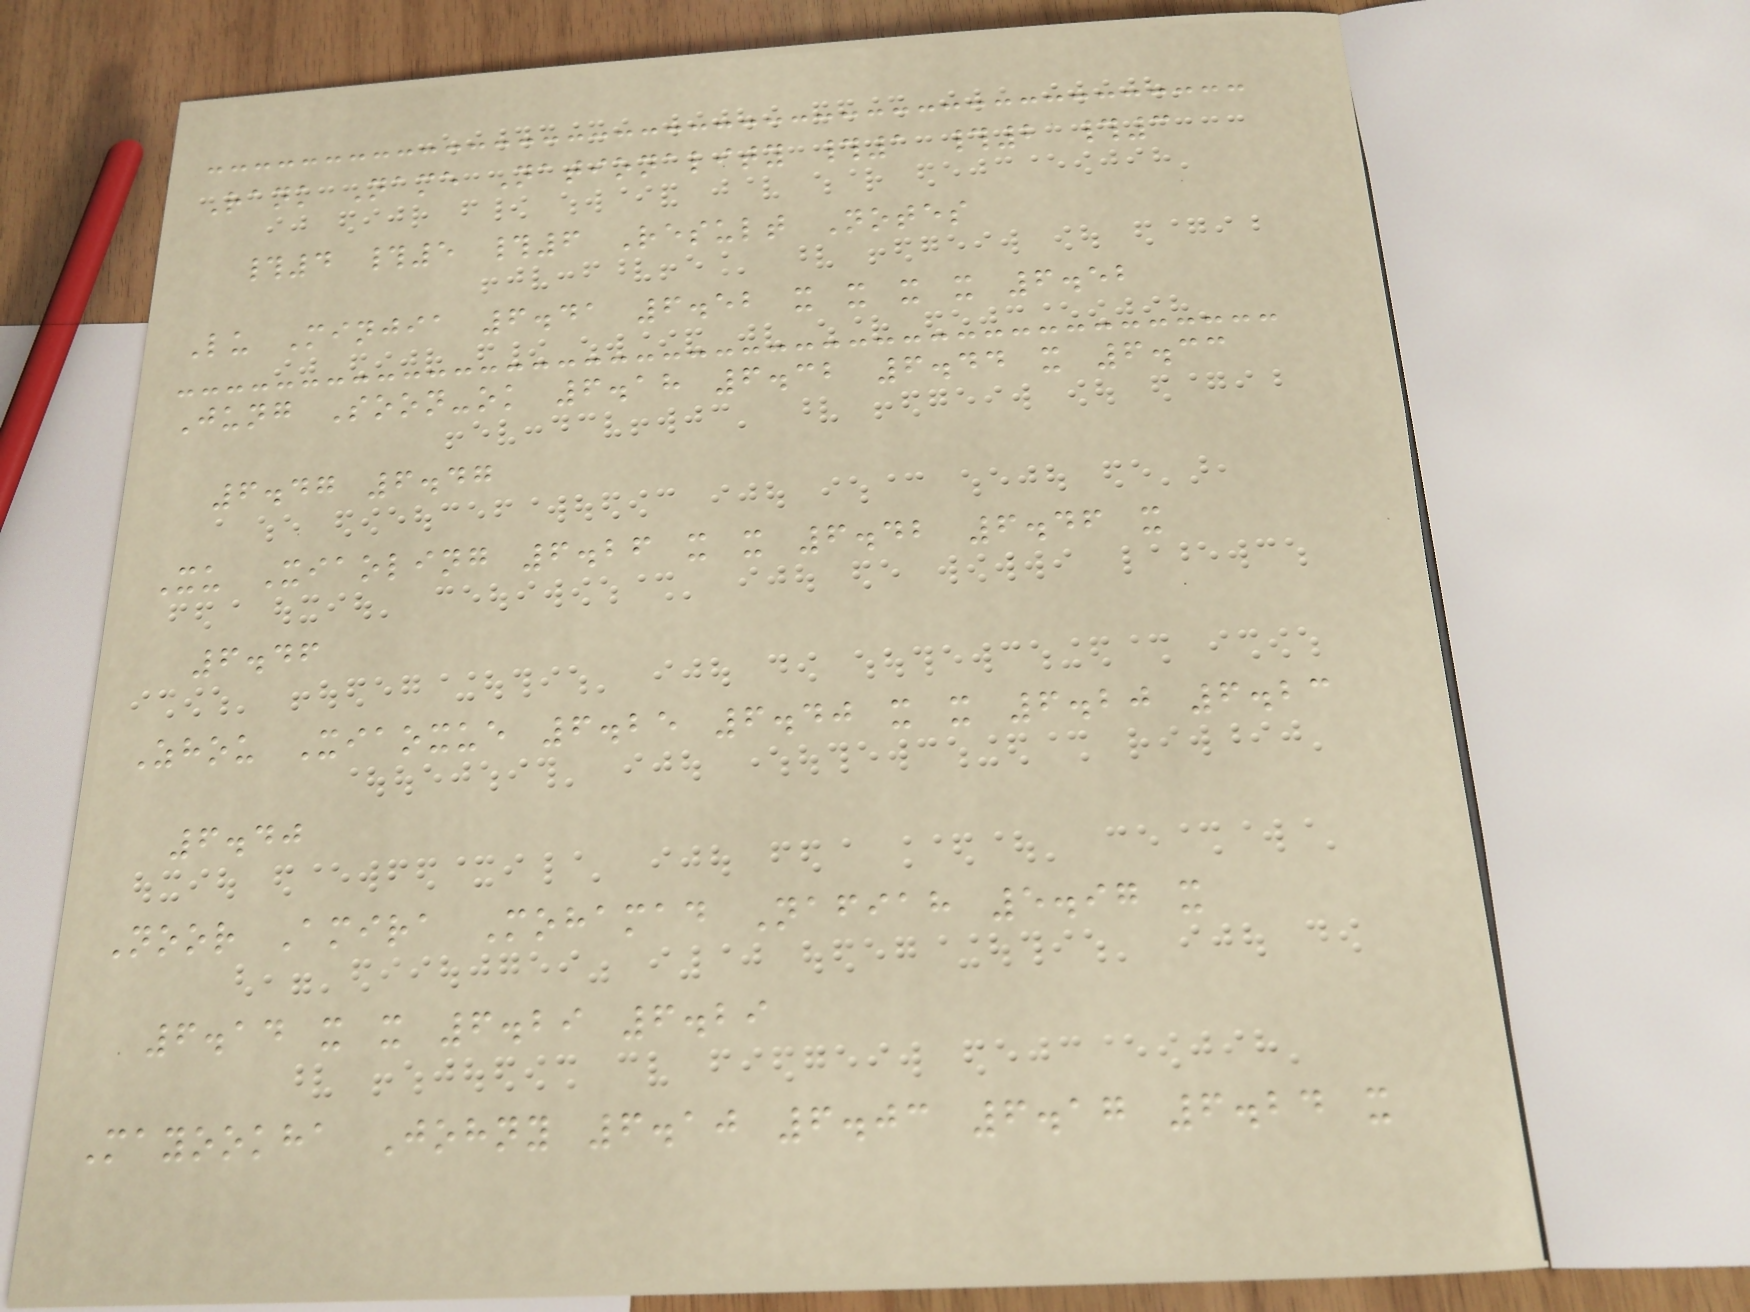Rank Name Nationality #1 #2 #3
#4 #5 #6 Result Notes
Lu Minjia 6.41 6.52 x x x x 6.52
Jung Soon-ok 6.18 6.32 6.44 x 6.33
6.47 6.47
Xu Xiaoling 6.26 x x 6.42 6.46 x
6.46
Zhou Xiaoxue 6.25 6.40 x x 6.20 6.23
6.40
Noor Amira Mohamad Nafiah 5.97 x
6.14 x x 6.29 6.29
Mayookha Johny 6.10 6.03 6.17 6.24 x
